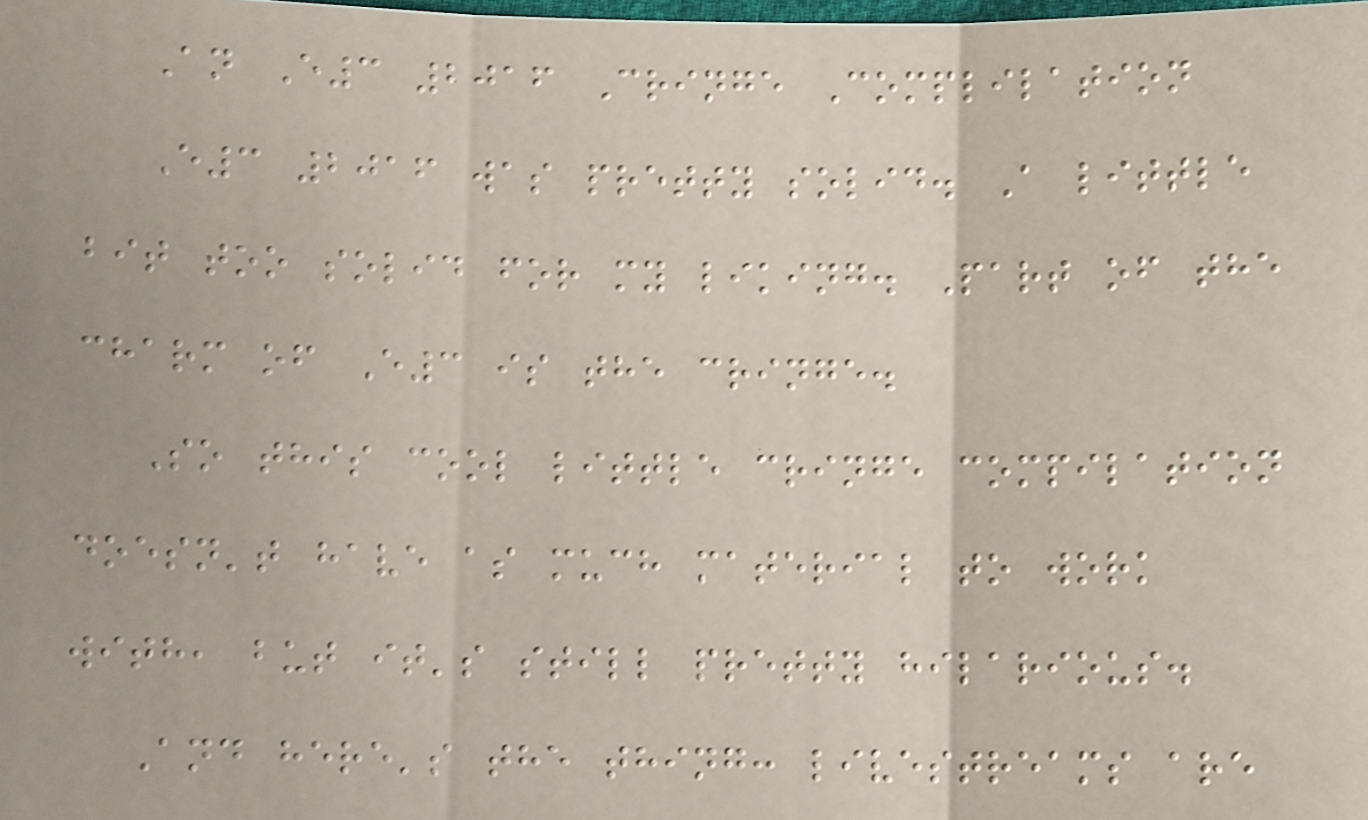An E3 2016 Cringe Complilation
E3 2016 was pretty solid. A little
bit too solid for my liking. Part of the
charm of E3 is the cringe.
So this cool little cringe compilation
doesn't have as much material to work
with, but it's still pretty hilarious.
And here's the thing: livestreams are
